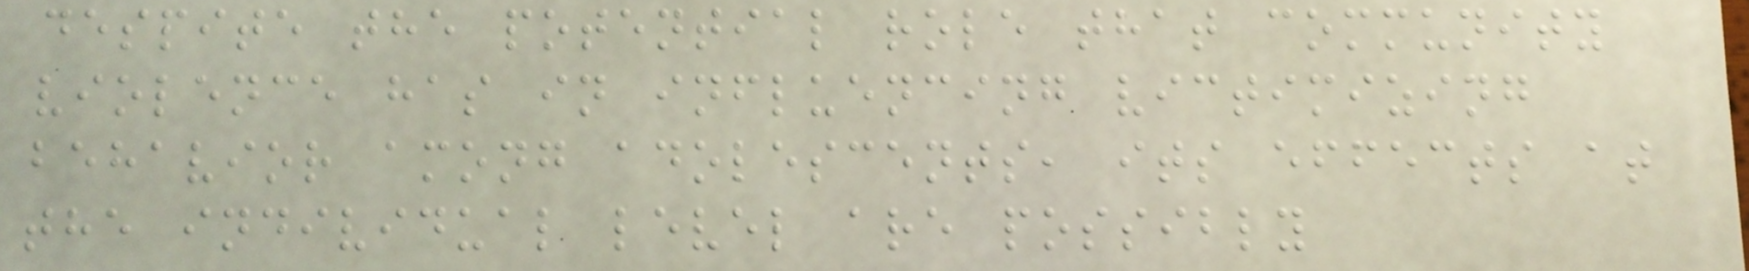despite the potential role that community
violence has in influencing victimizing
behavior among adolescents, its effects at
the individual level are possibly
